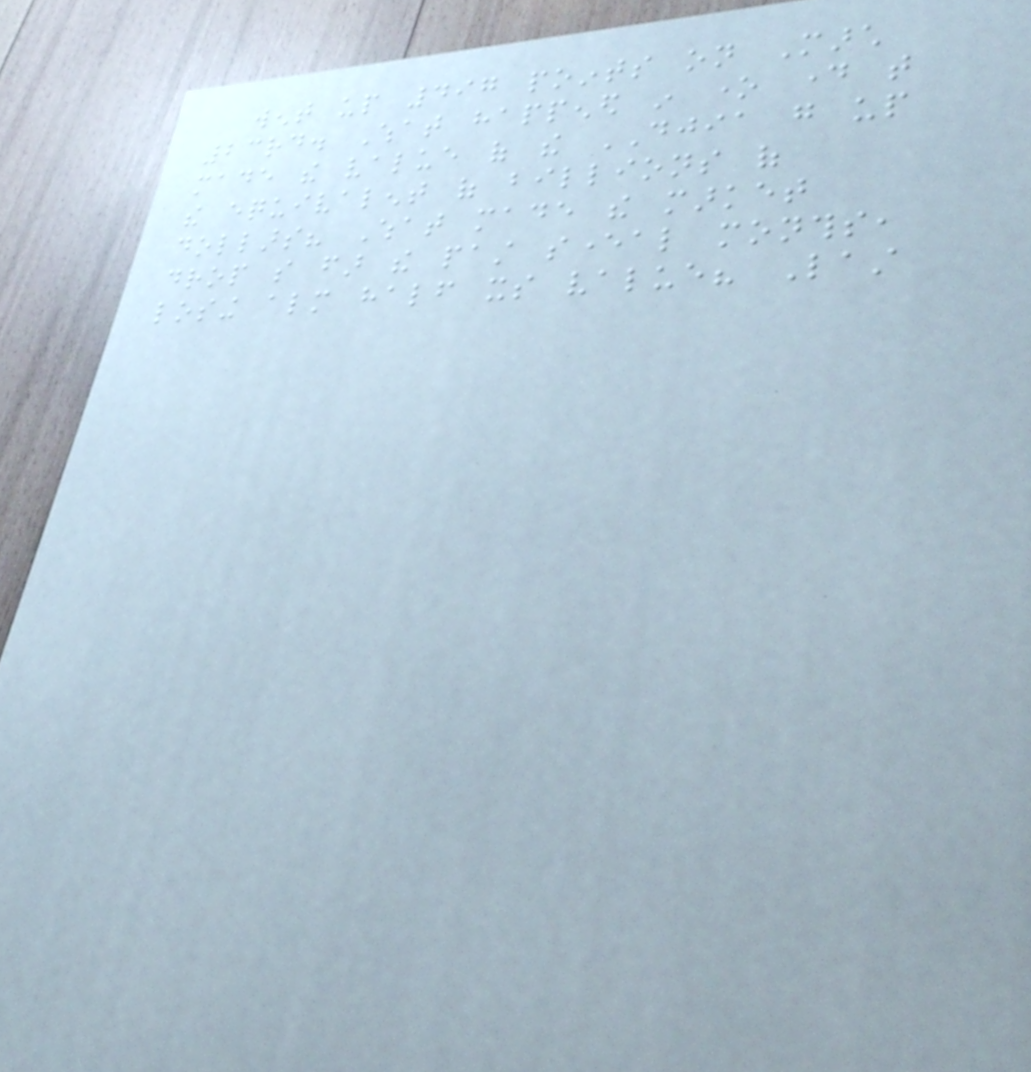went up 497 points on March
23rd. What happened in one day that
made the value of the DJIA go up
the equivalent of billions of
dollars? What made the market
drop so far the past several months,
losing almost half its value? Last
